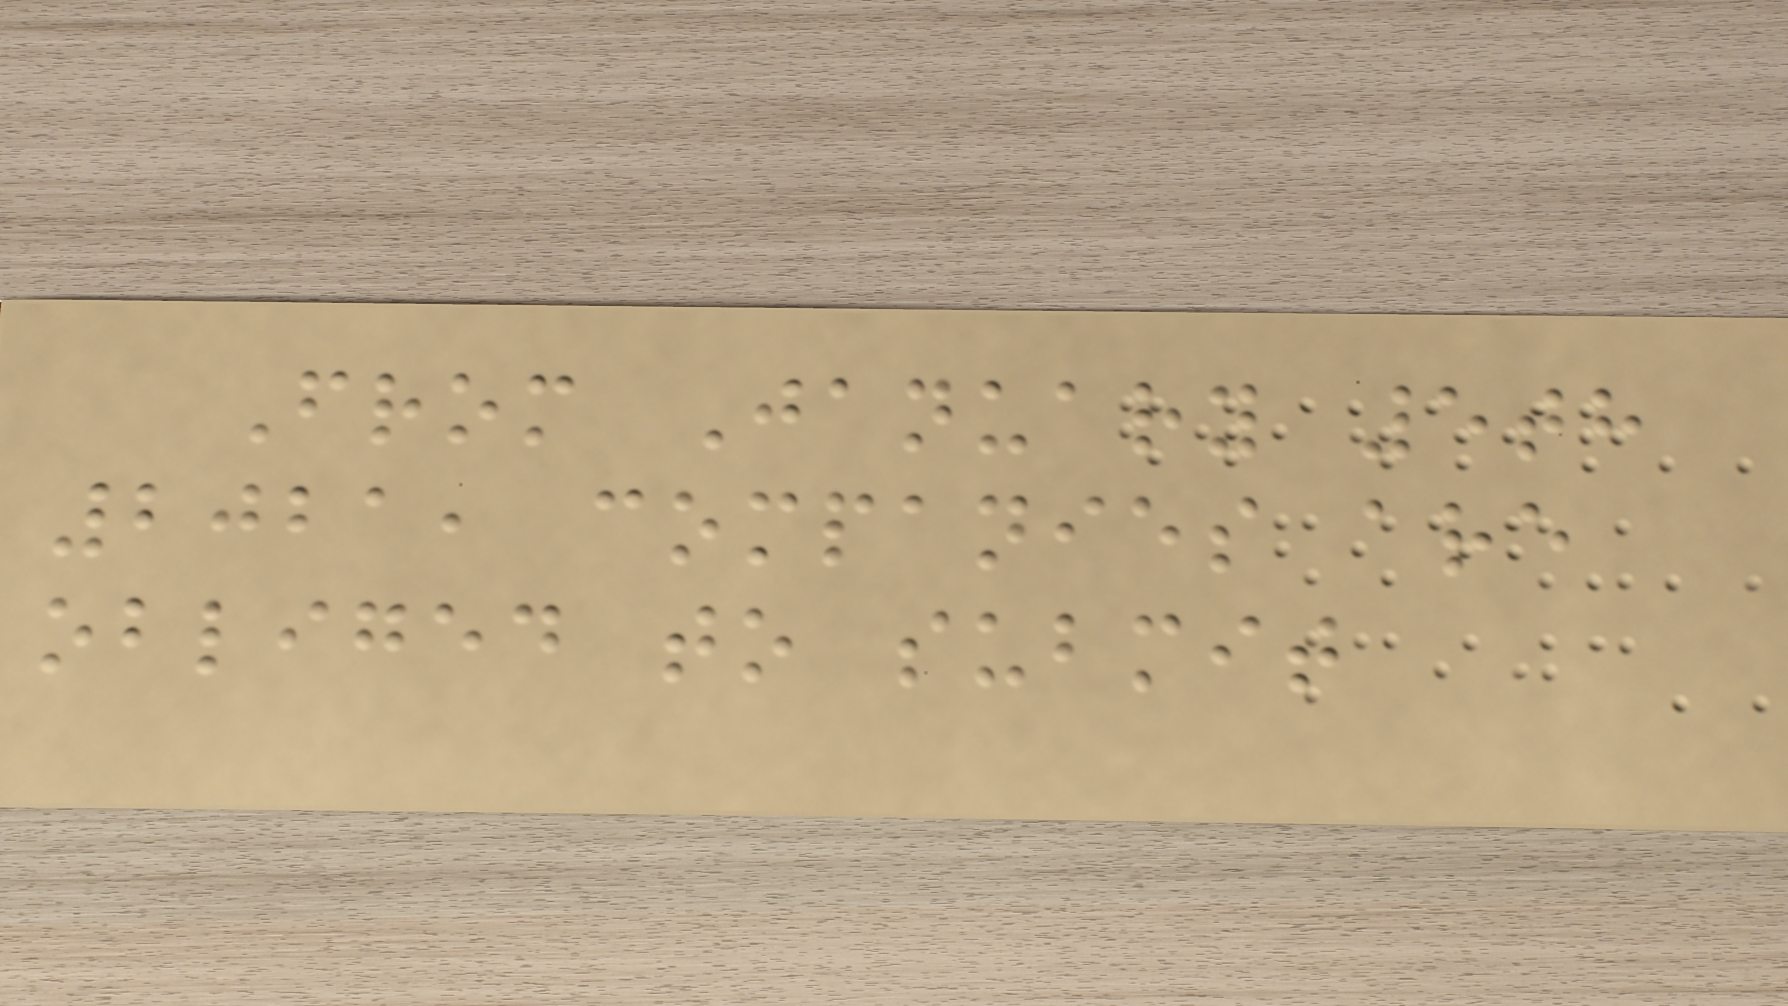From January 5th
2021, companies are
obliged to submit
